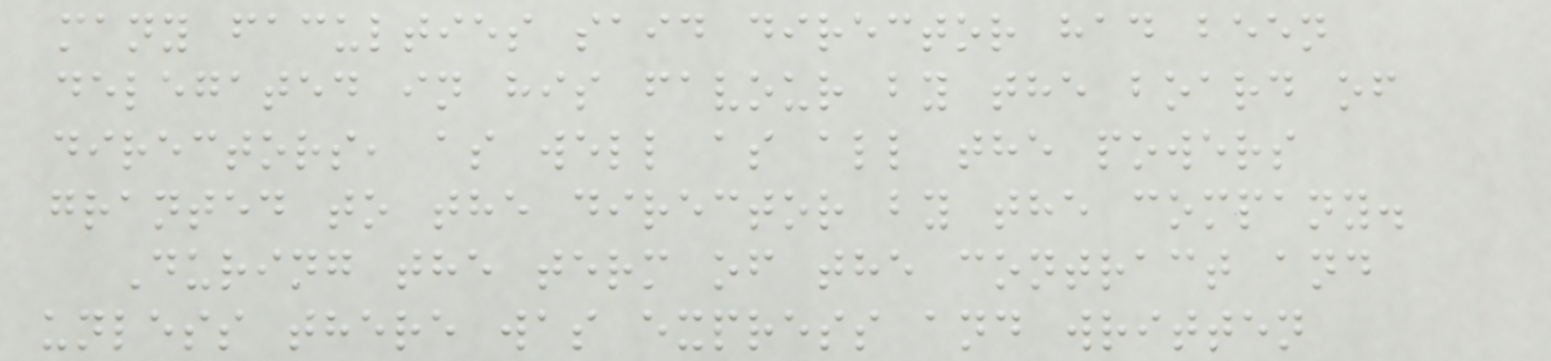many faculties said director had been
delegated in his favour by the board of
directors, as well as all the powers
granted to the director by the company.
During the term of the contract and
unless there was express and written
